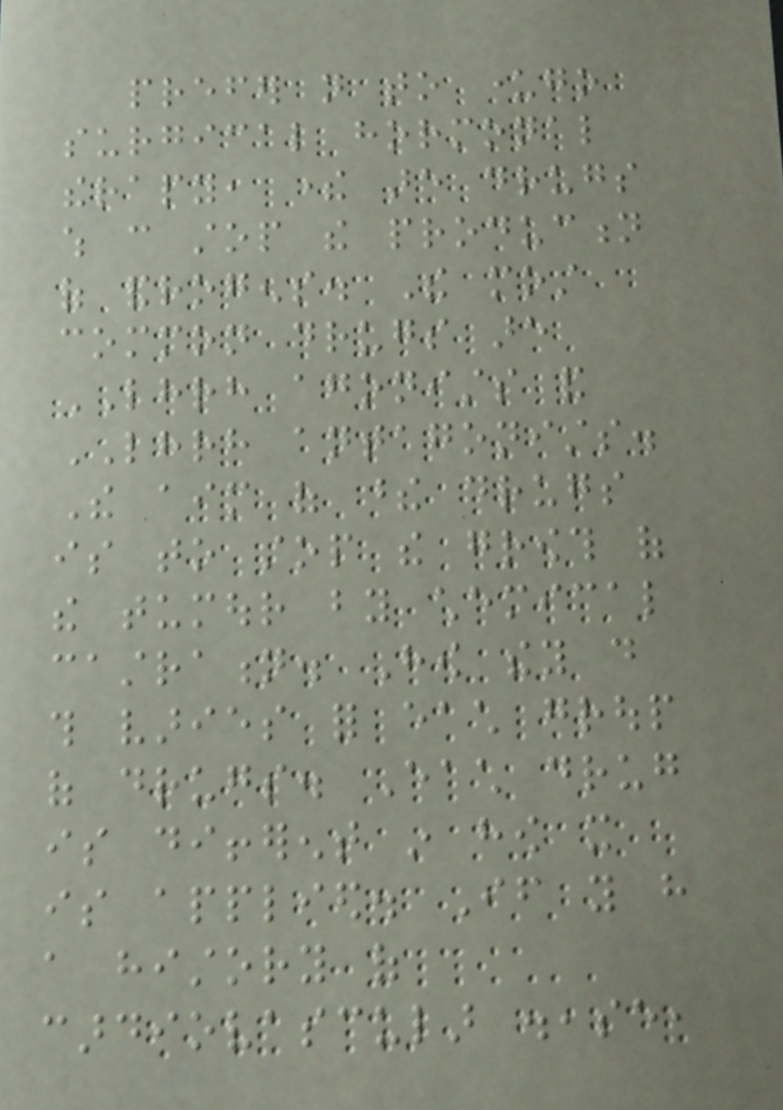prefer not to undergo
surgical hormonal
therapy, there are drugs
which can stop the production
of androgens. The most
common drugs are
LHRH agonists and
LHRH antagonists.
The aim of these drugs
is to stop the growth of
the tumour by chemical
castration. How they do
this varies for each group
of drugs. Each drug
is different in how it
is applied. If you have
a history of
cardiovascular disease,
